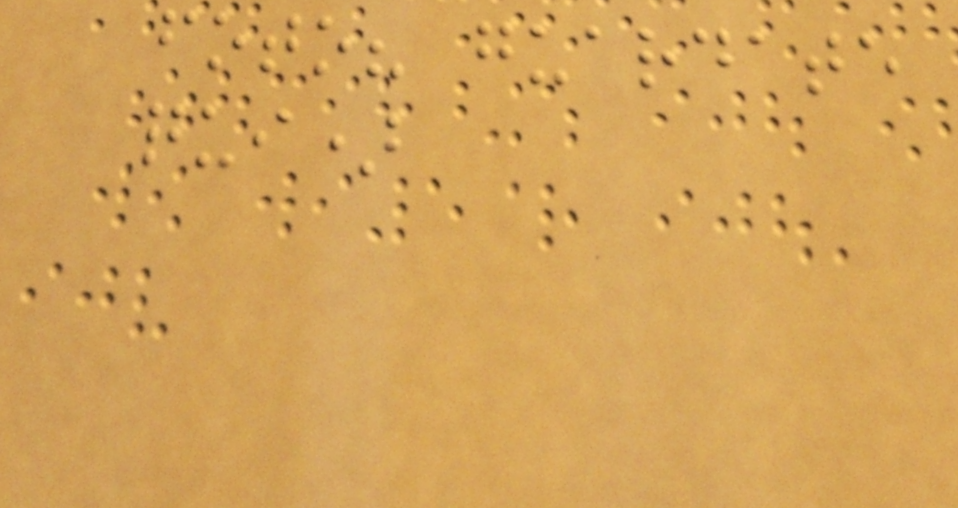foto? guardate
qui)
